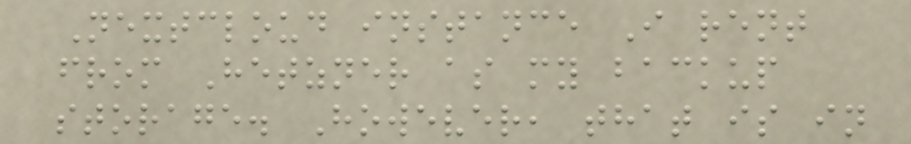Nextcloud instance I rent
from Hetzner as my backup
storage. However, that is in
